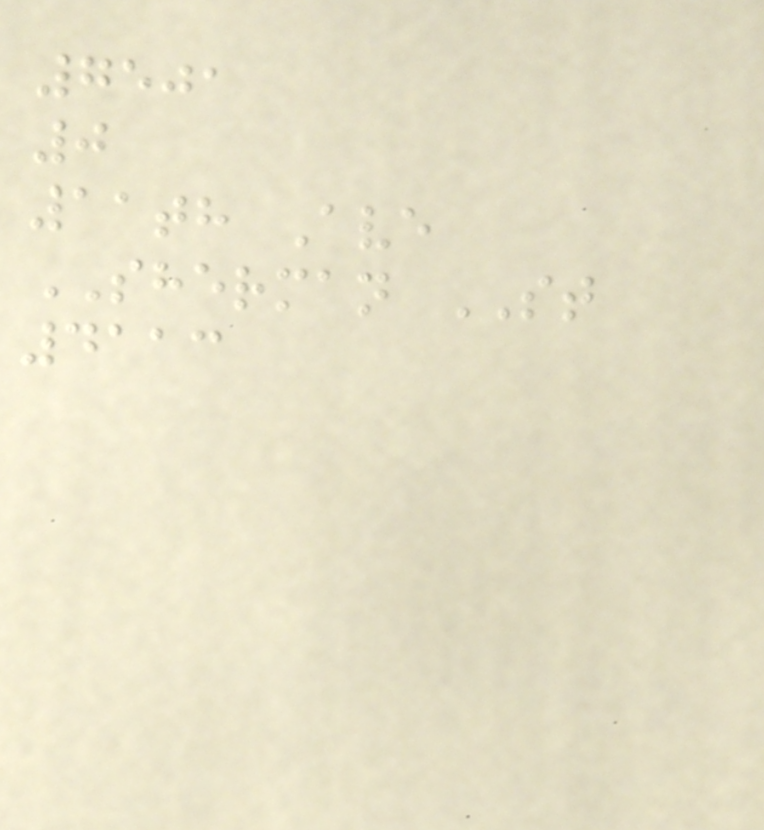7501
0
11th Ave
SHERMAN ST
4113
